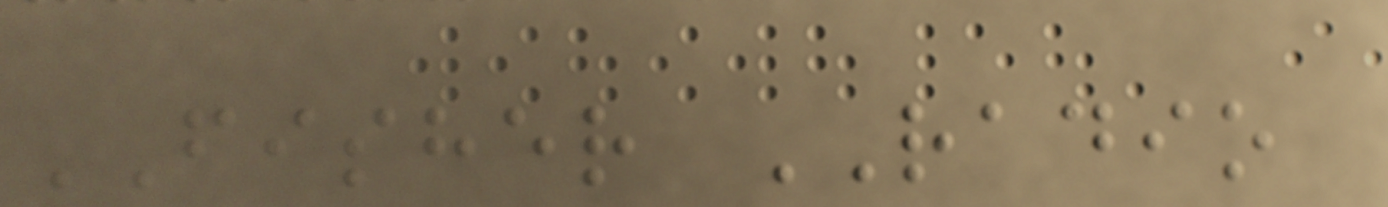FISHER RADIO
